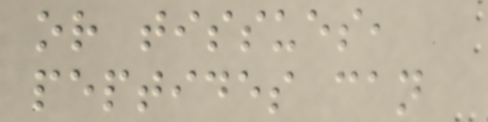or tissues,
peptides can
